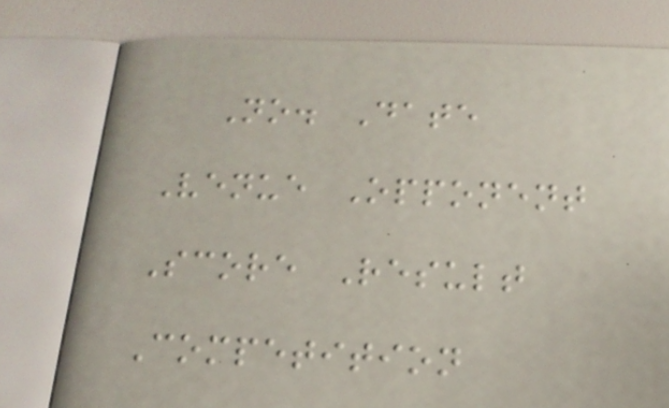No. Date
Venue Opponent
Score Result
Competition
